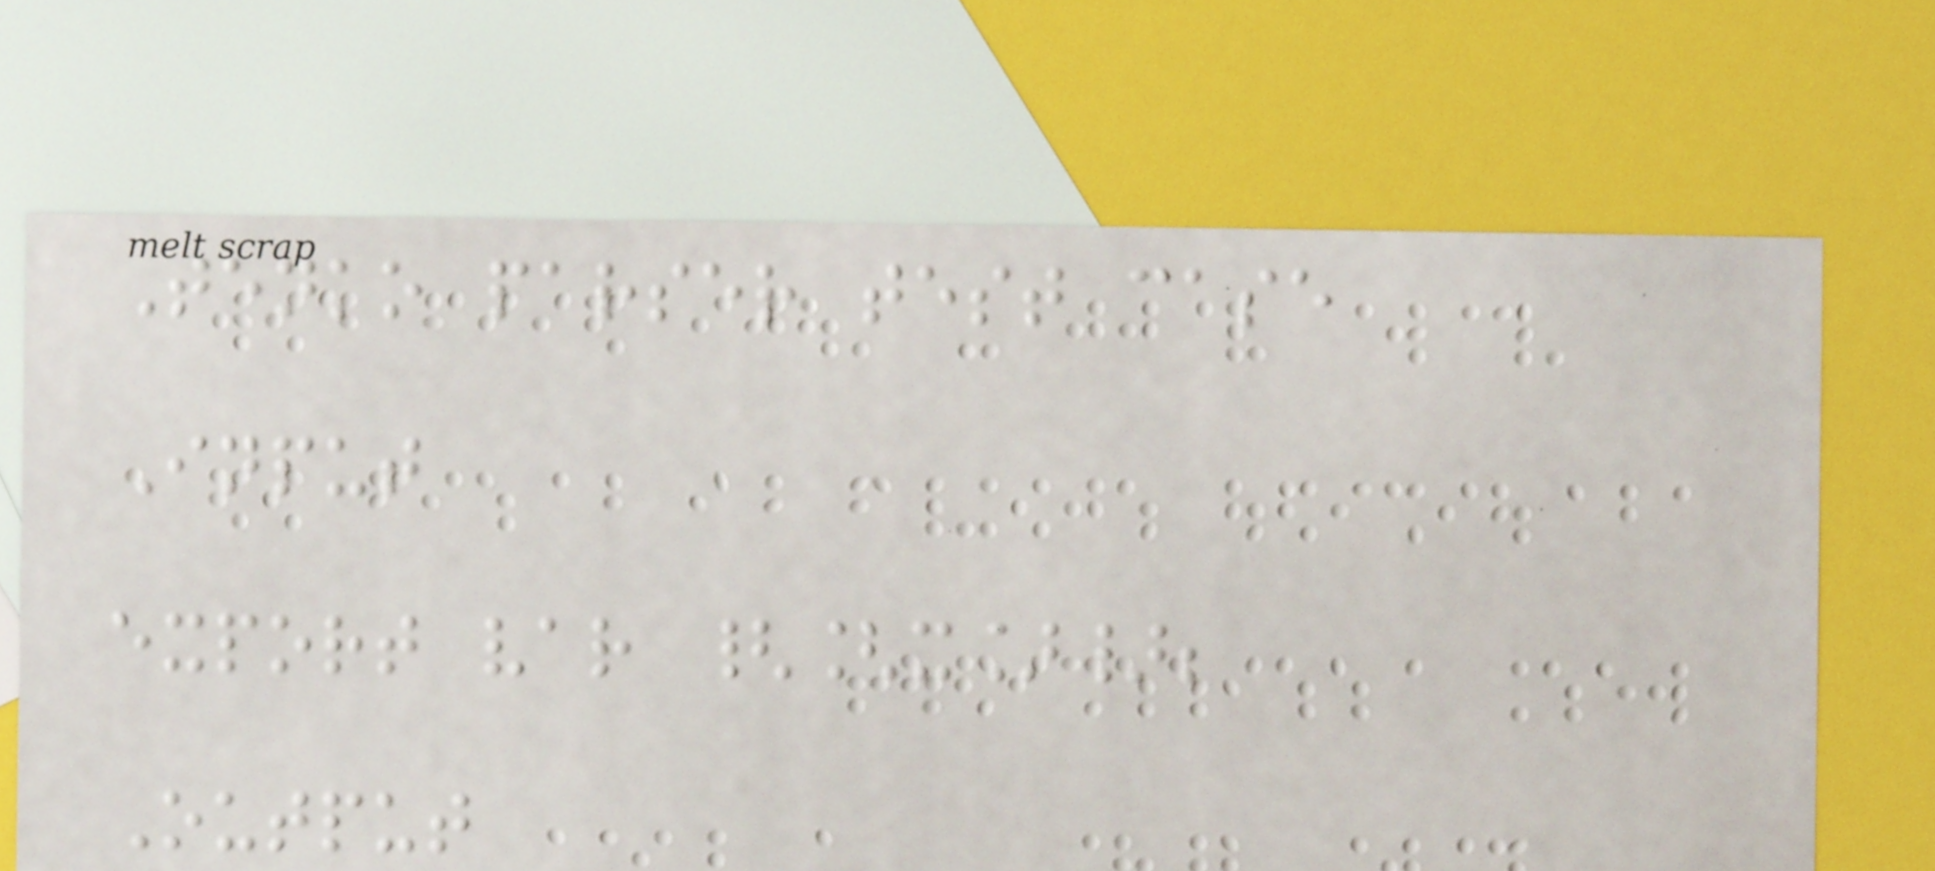Tenko parser test case
Input
export var {[x]};
Output
